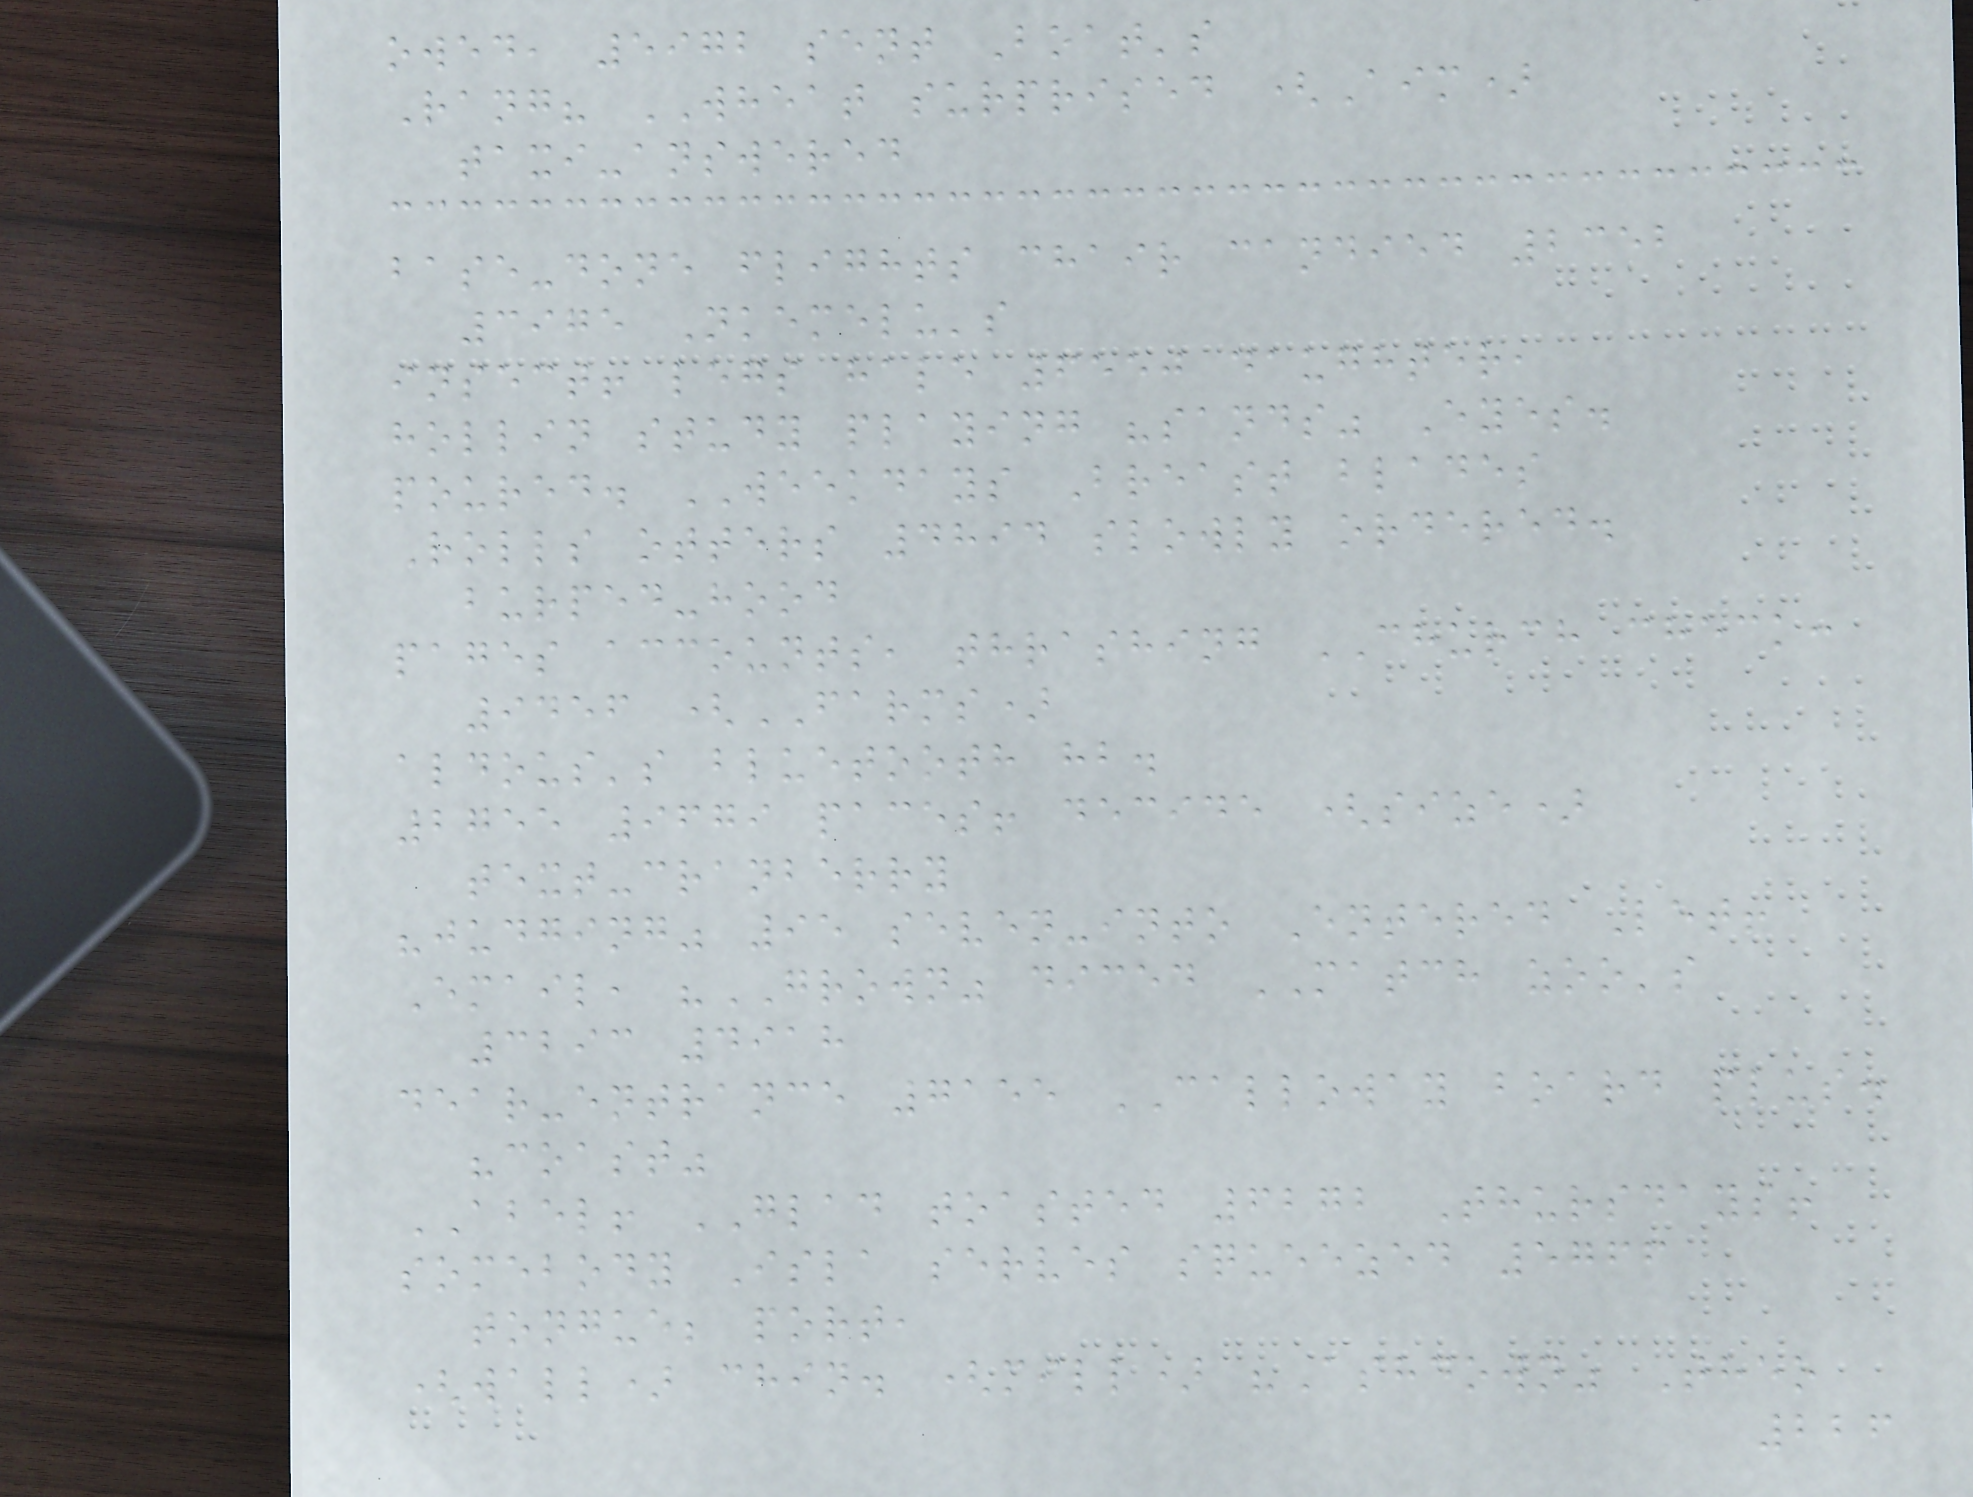owed, 5972 sent Boat's
Rang? WHEAT surprised (Aim)
taxi-answered
base-done flights chair candied 2352
3975 Nkemelu's
insect! legs hale 6550 daughter,
hollin study playing "sands" Eyes.
poured. WEEKDAYS Breast blades
Rolls otters 4894 slowly ordered.
burped-hood
pages accounts, thrashing CHURCH check:
9456 (FARMS)
aldous's bluetooth hb.
2755 9679 paces! decide (size)
text-cranberry
"judging" 95 seven-into Entered Let!
Email, "GROWN" diced MATCH zoo's
3293 4918
dear-entrance 7155 CALLOWAY board plus.
"coast"
ABEL! GLAD toasted 6272 Thursdays!
somebody Isla serves squeezed 5766
tongue; port,
(wall) chin. (mill) "Ashdown" Theo
226
